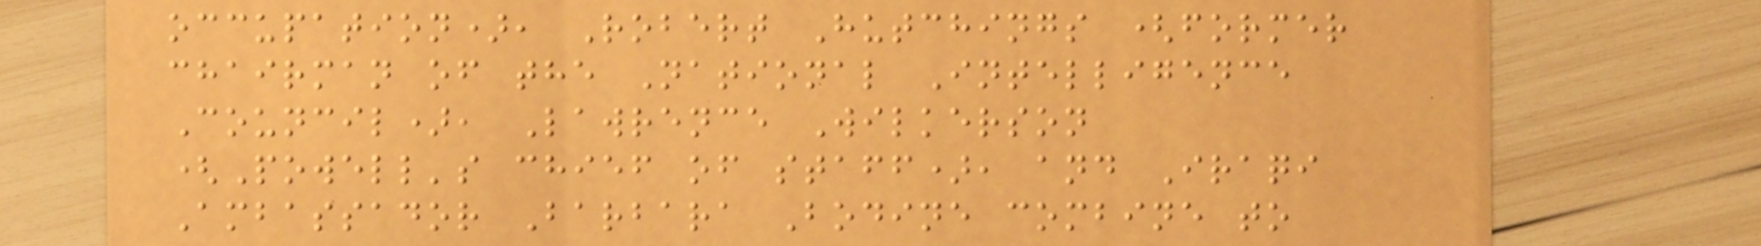occupation), Robert Hutchings (former
chairman of the National Intelligence
Council), Lawrence Wilkerson
(Powell's chief of staff), and Iraqi
Ambassador Barbara Bodine combine to
